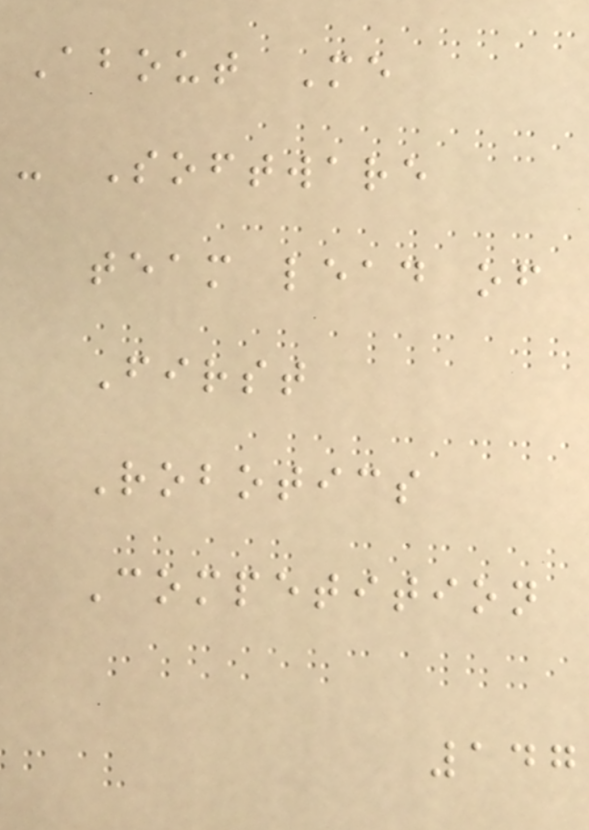About Me
- Software
team lead of
First
Robotics
Competition
147
